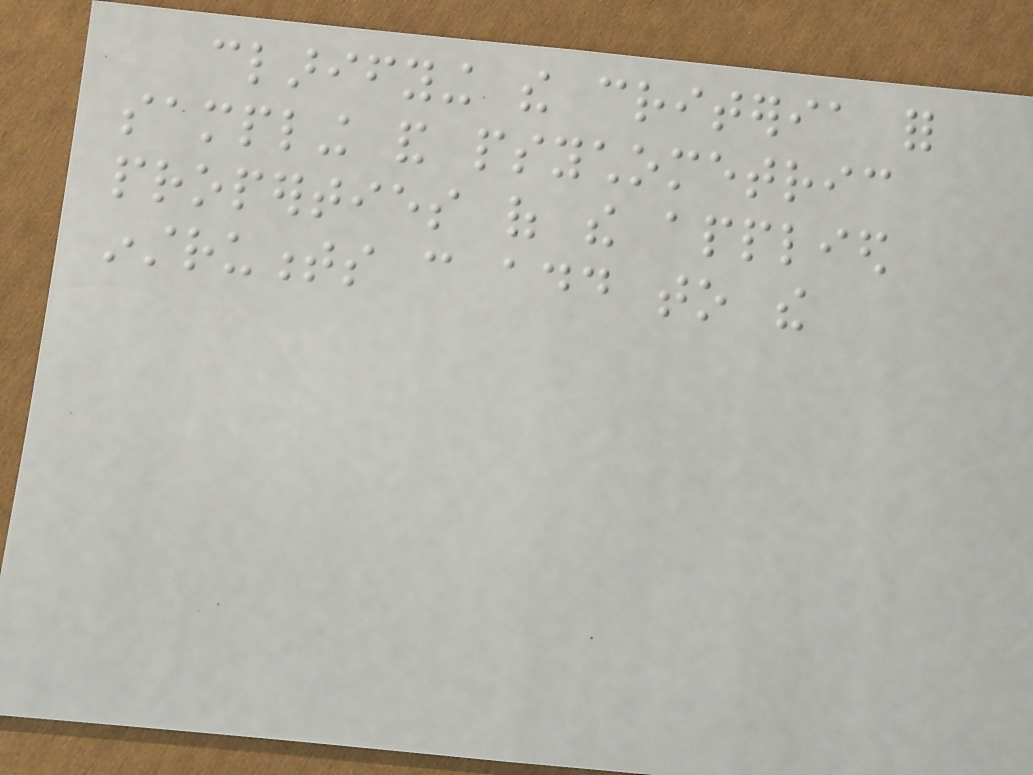clarifying the criteria for
sampling and psychometric
properties of the applied
instruments can add to the
